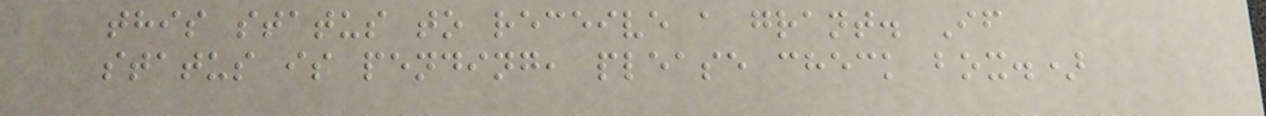this status to receive a grant. If
status is pending, please check box.)
